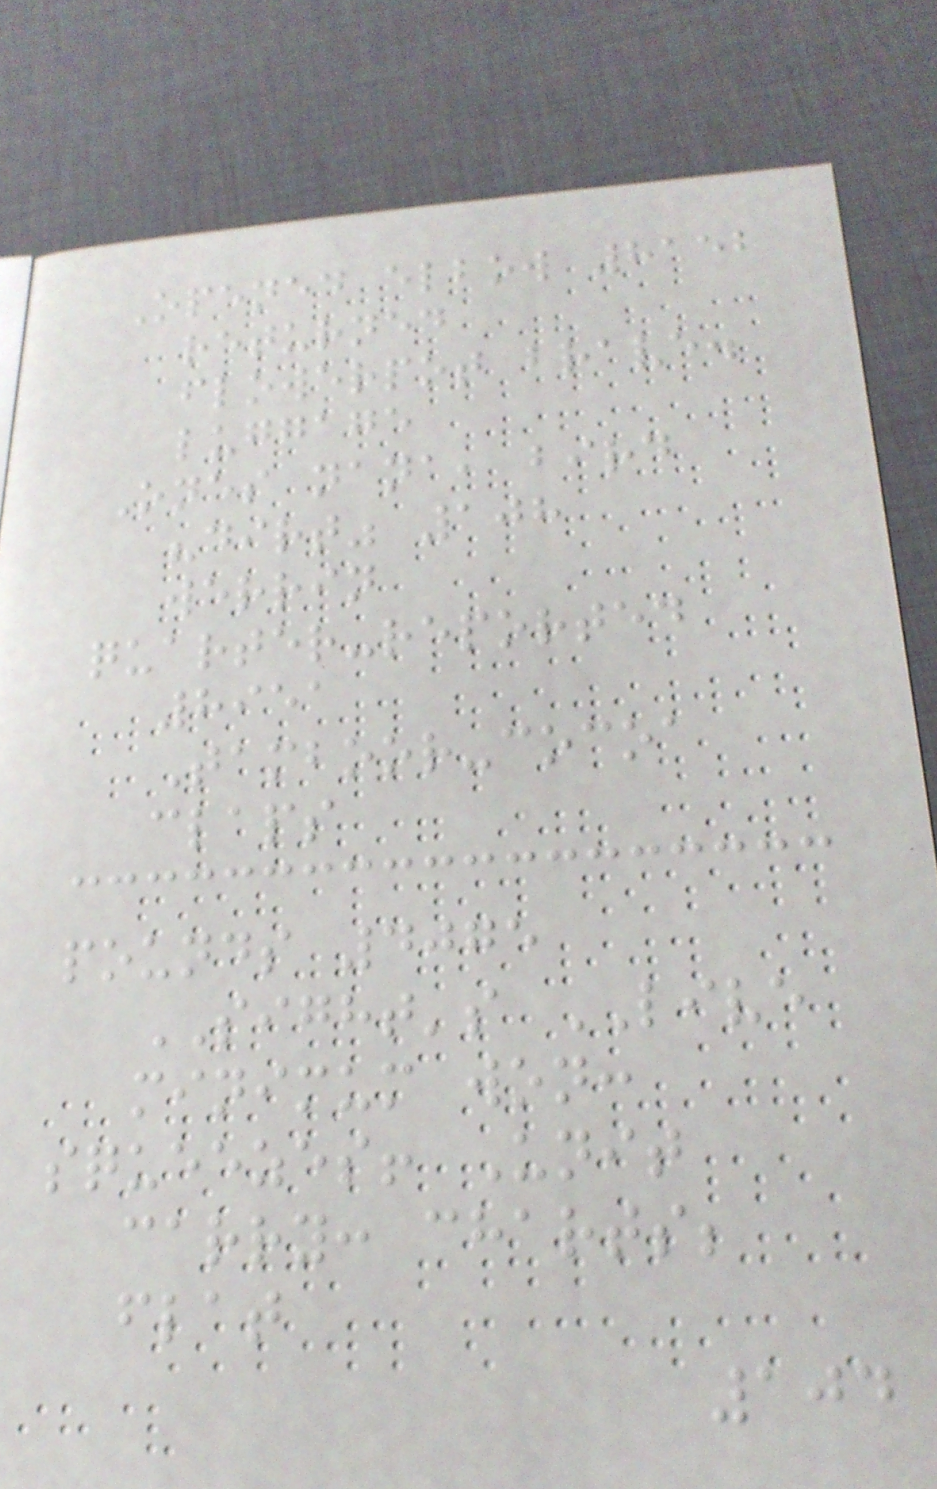Opened elbow 8152
returned
flowerpot brave.
luggage
Ones nana, bird
"dirt" 108
werrin
quarter-reported
8951
Tamboor-cocoa
claps
pounds 4075
SIGHT's LIVE
minimum won:
squeezes! Unit
carry: charts;
flat
104
